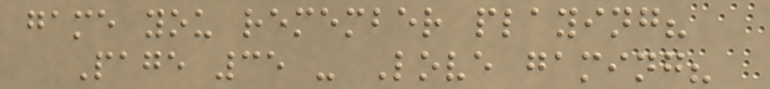game you remember playing?
Page 35 - Love gaming?
